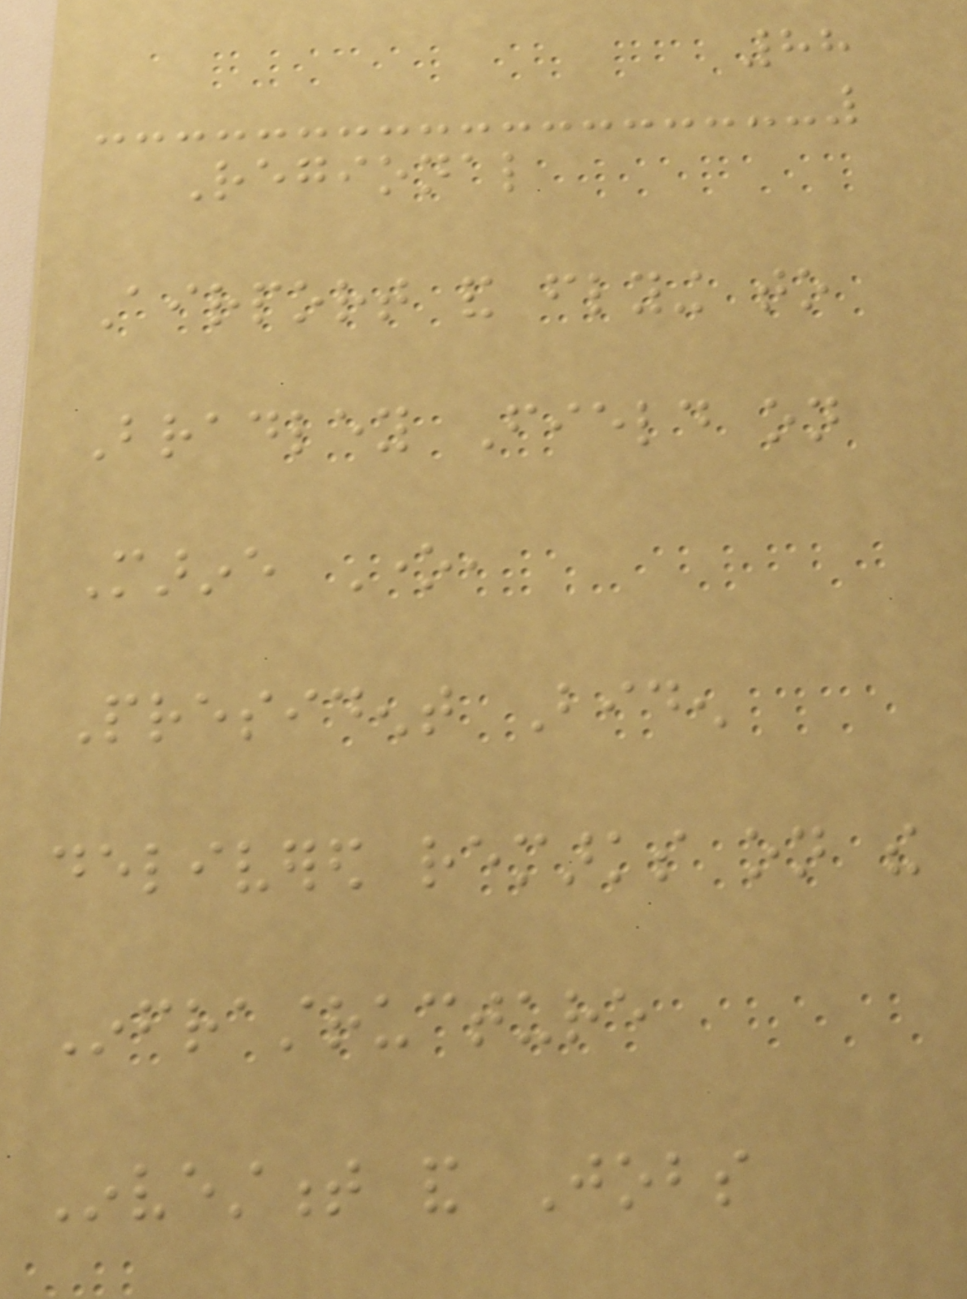88
Regional
Airport and flying to
Bradley Field on
Marine One,
President Biden
delivered remarks on the
Infrastructure
Investment and Jobs
